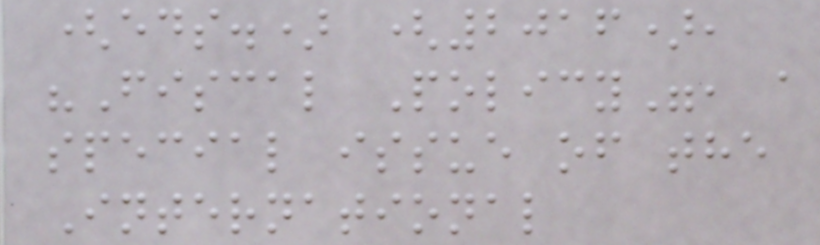(eds.) (2016),
"Fiscal Policy", a
special issue of the
International
